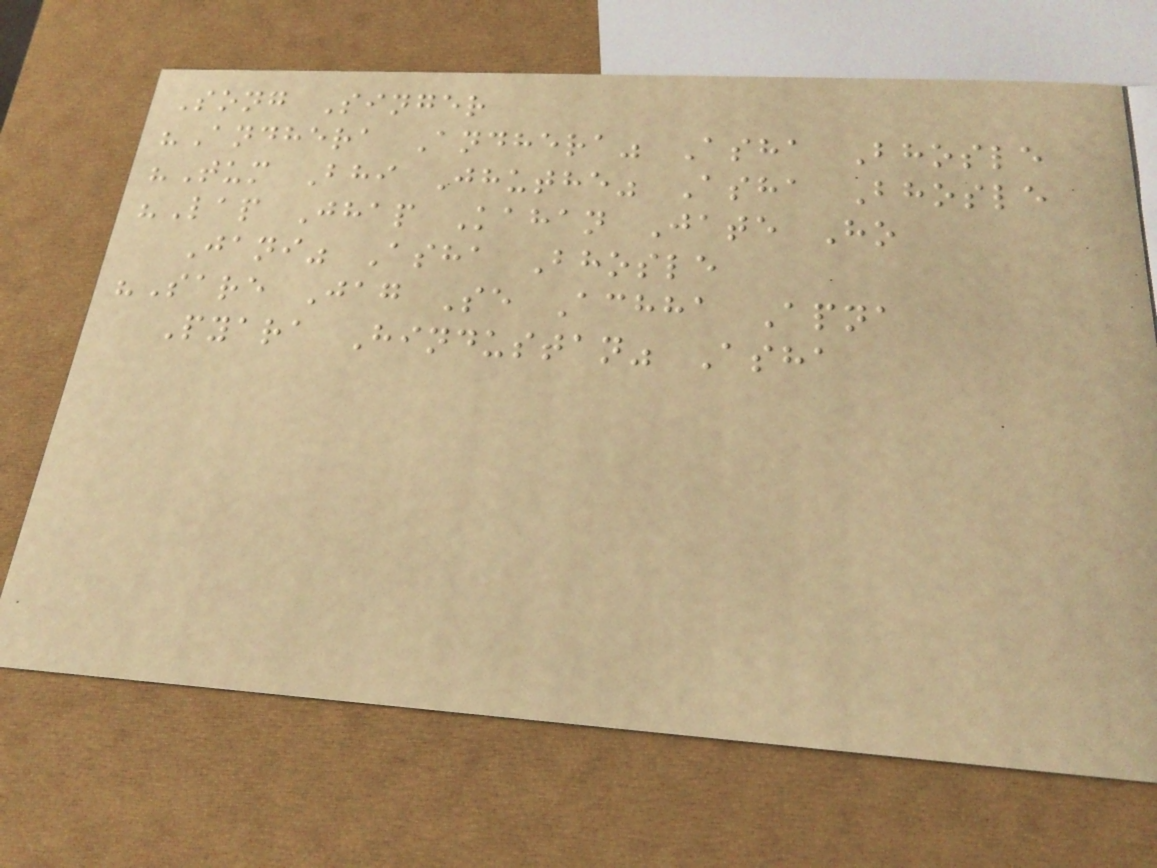Song Singer
"Andhera Andhera" Asha Bhosle
"Tum Bhi Jhuthe" Asha Bhosle
"Lap Jhap Kahan Jate Ho
Jani" Asha Bhosle
"Sare Jag Se Achha Apna
Pyara Hindustan" Asha
